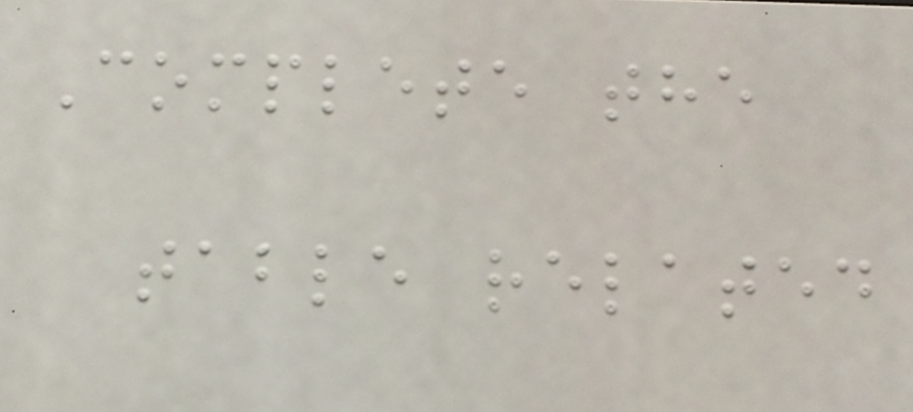Complete the
table related
